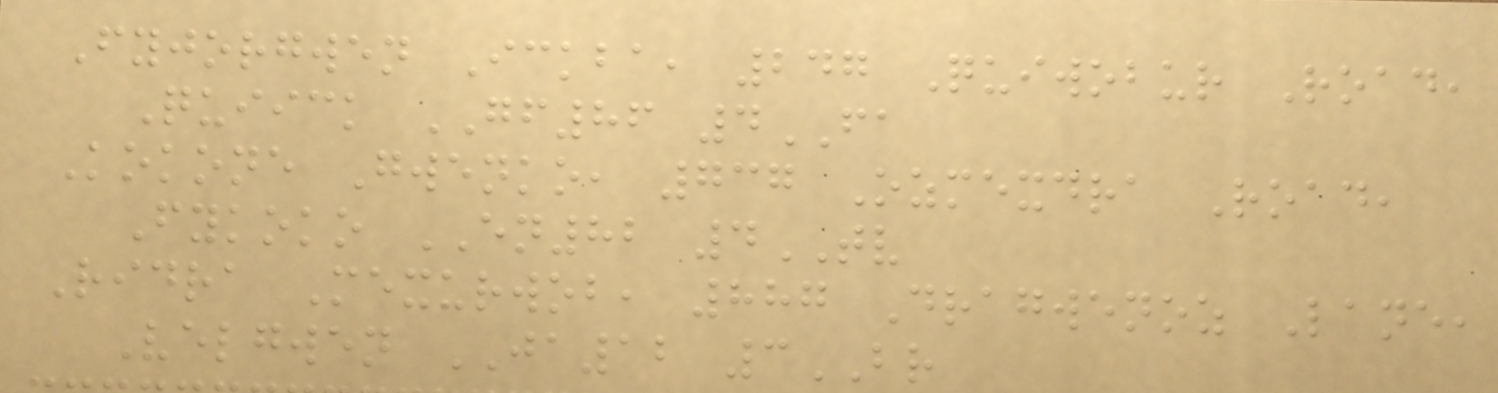Fyjorgwen Ickba, 247 Quiwobur Road,
Quiick GF86 4FA
Kokone Gwenko, 737 Ozmexdra Road,
Fykoko EN82 4TV
Ridra Mexurwob, 887 Dragwenoz Lane,
Velgwen JA12 3BR
